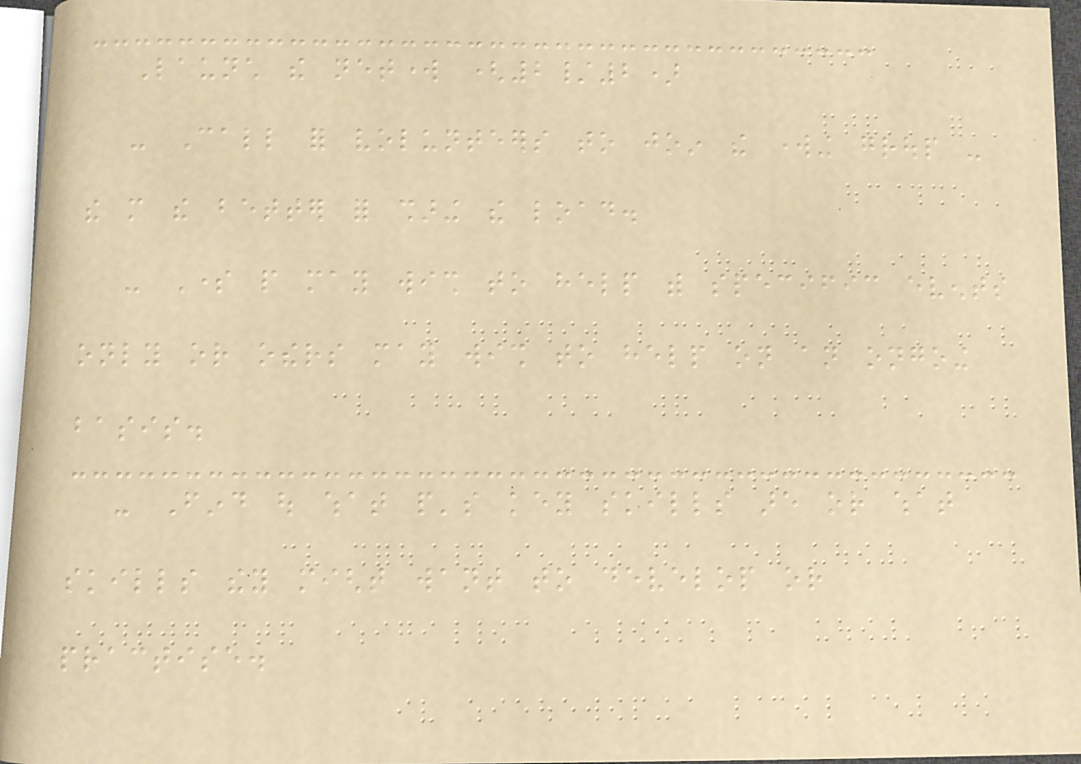Launch the network (2/2)
- Call for volunteers to join the working group -
the more the better for sharing the load.
- Some people may wish to help with specific events
only or others may wish to help on an ongoing
basis.
- Find out what people's key skills are or what
skills they might want to develop or
practise.
